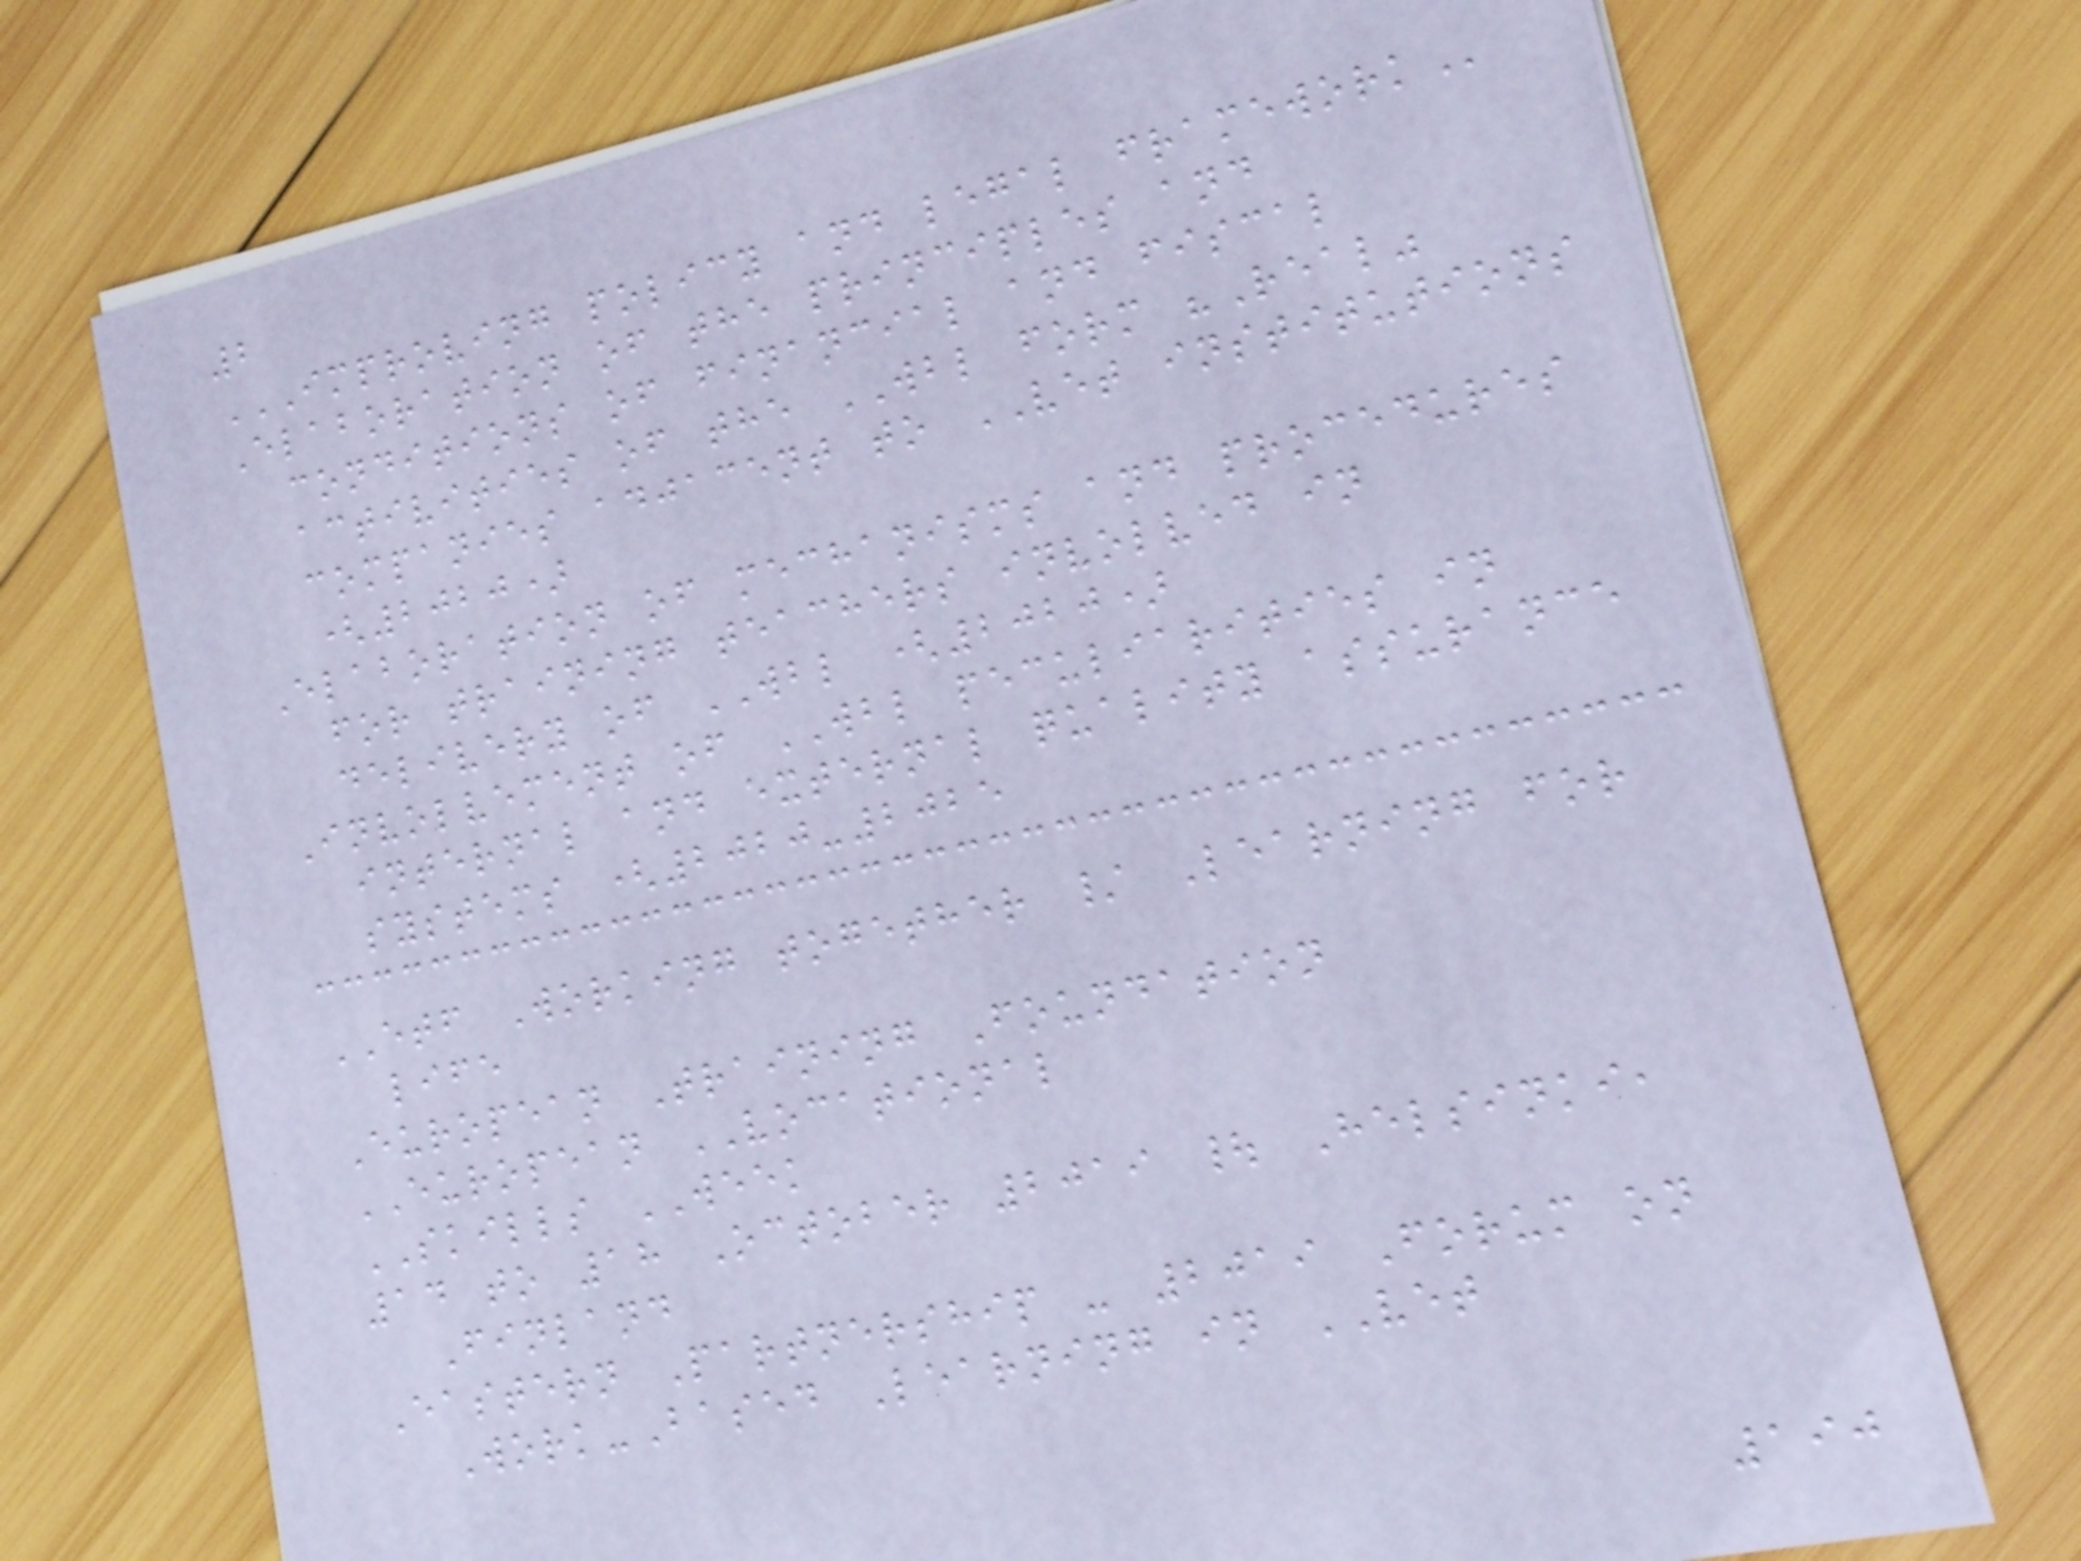2
IMPROVING POLICY AND LEGAL FRAMEWORK
Elaboration of the principles and
conditions of financial and fiscal
activities of the WBL form "Real"
companies adjacent to VET institutions
(2020)
Elaboration of mechanisms and procedures
for training teachers involved in
delivery of WBL (2020)
Involvement of WBL peculiarities in
internal and external quality assurance
systems (2020-2025
ETF Working together / Learning for
life
European Training Foundation
EUROPEAN VOCATIONAL
SKILLS WEEK
14 to 18 October 2019 | Helsinki,
Finland
Eastern Partnership - 2019 Forum on
Work-Based Learning in VET
190
